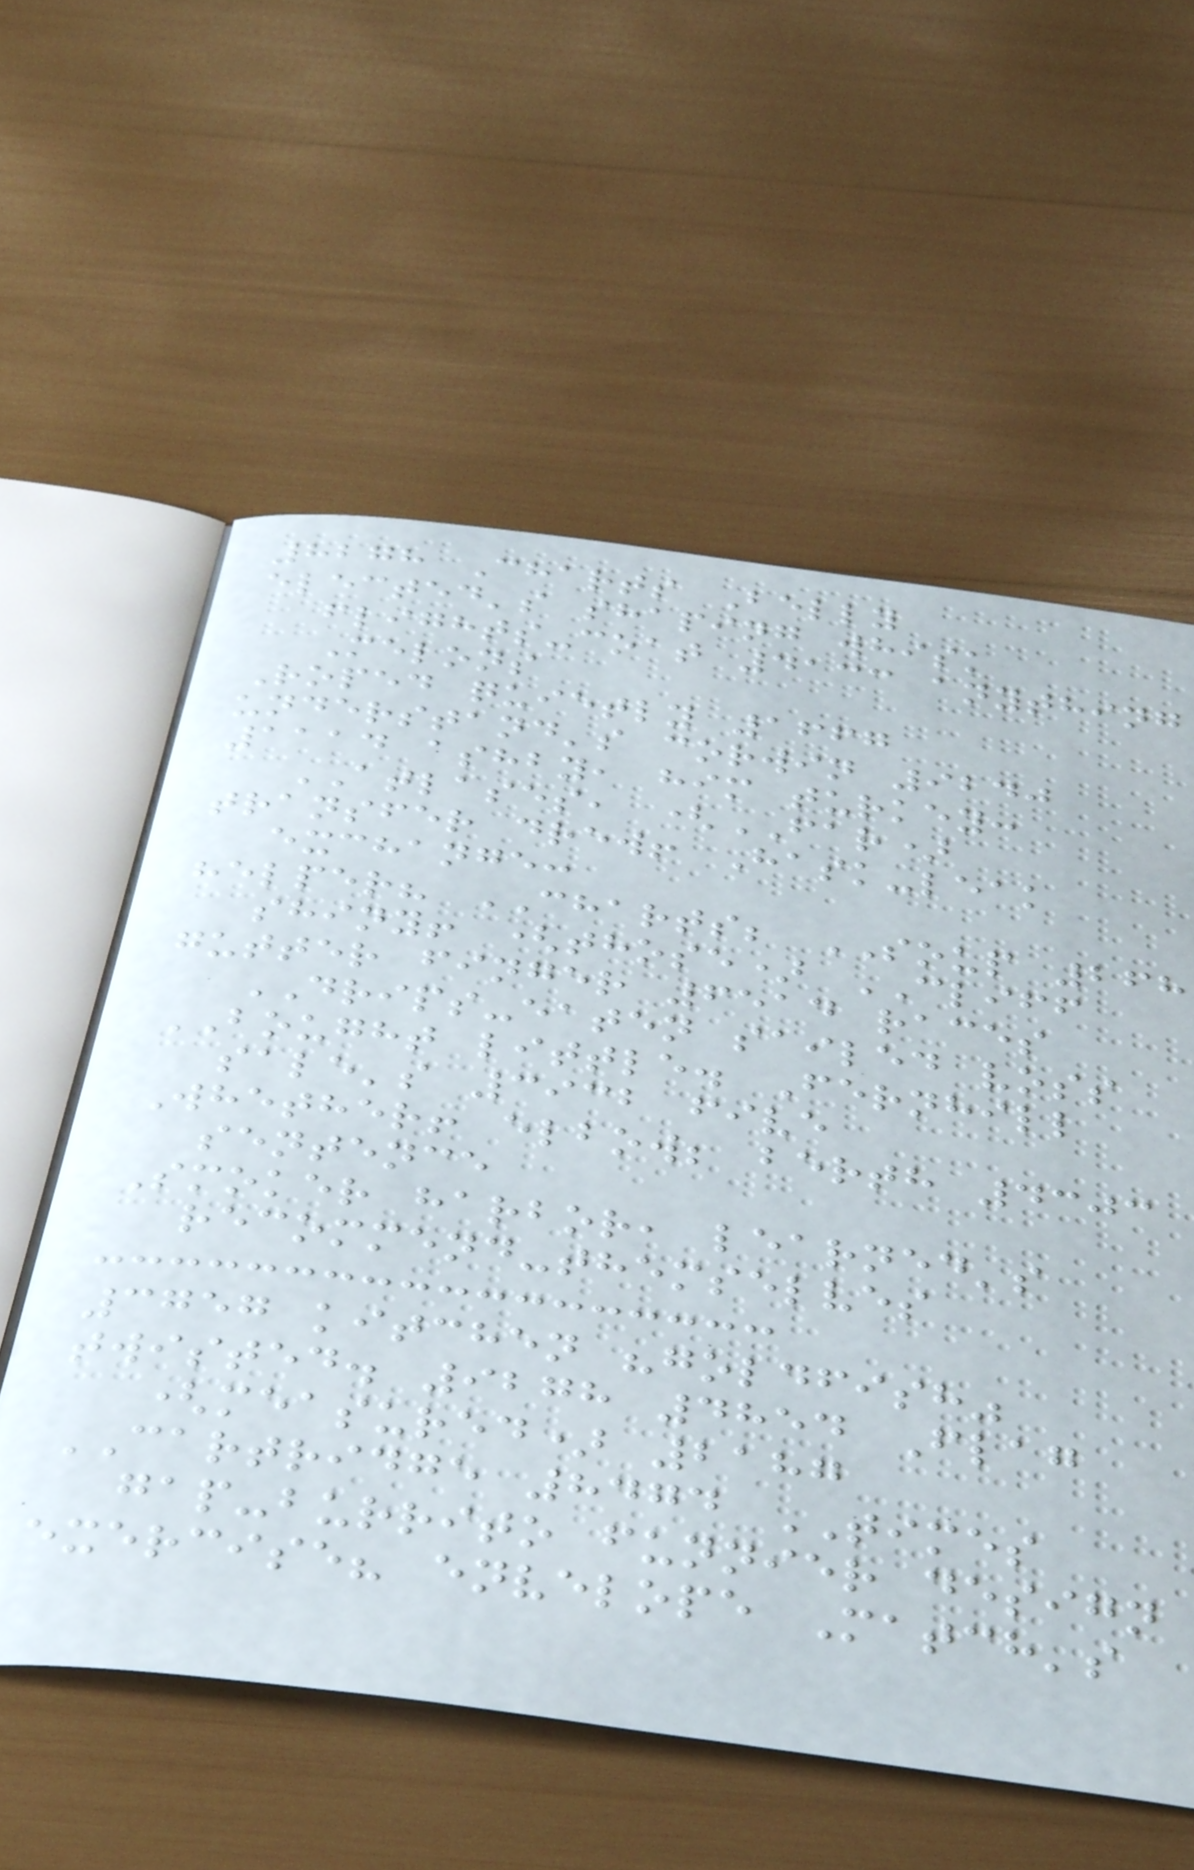8278 Charts Belly
elected's shaping whisk
flights-coat 4133 anything
Melons
Roped quietly 1667
understand's corwin 9240
1114 ashby, him turkey:
ATLASES, (FAR)
transfer drew! Hask-leak
exchange:
helper? CHARTS; SOUP 268
shiny! (those) CLIFF
gutter finger 6514 races
DRIPS-eaten sailed voss
BOUGHT little. Fernhill
sale's 3932 five
Whether! elbow; berth 4303
sentence
Smoker harbor, learned's
recommend-themselves
3757 kitchen "goldfish"
twisted. 9278 4854 Flag
(measured) 2187
CARTRIDGE 8474 TIMES
gap-burrito funnier design
exercise? envelope Match's
